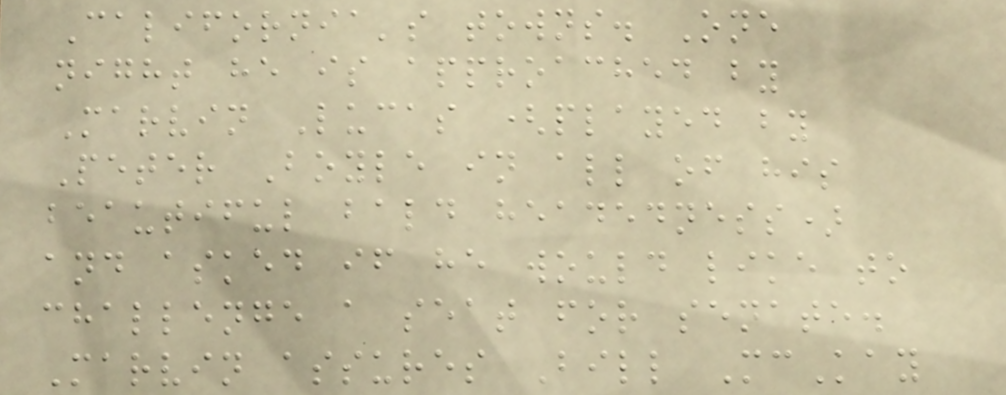California's towns. One
night he is approached by
Marvin Lucas (played by
Peter Boyle in all of his
beautiful bald headedness)
and asked if he would like to
challenge a seat for senate.
Marvin assures Bill McKay
